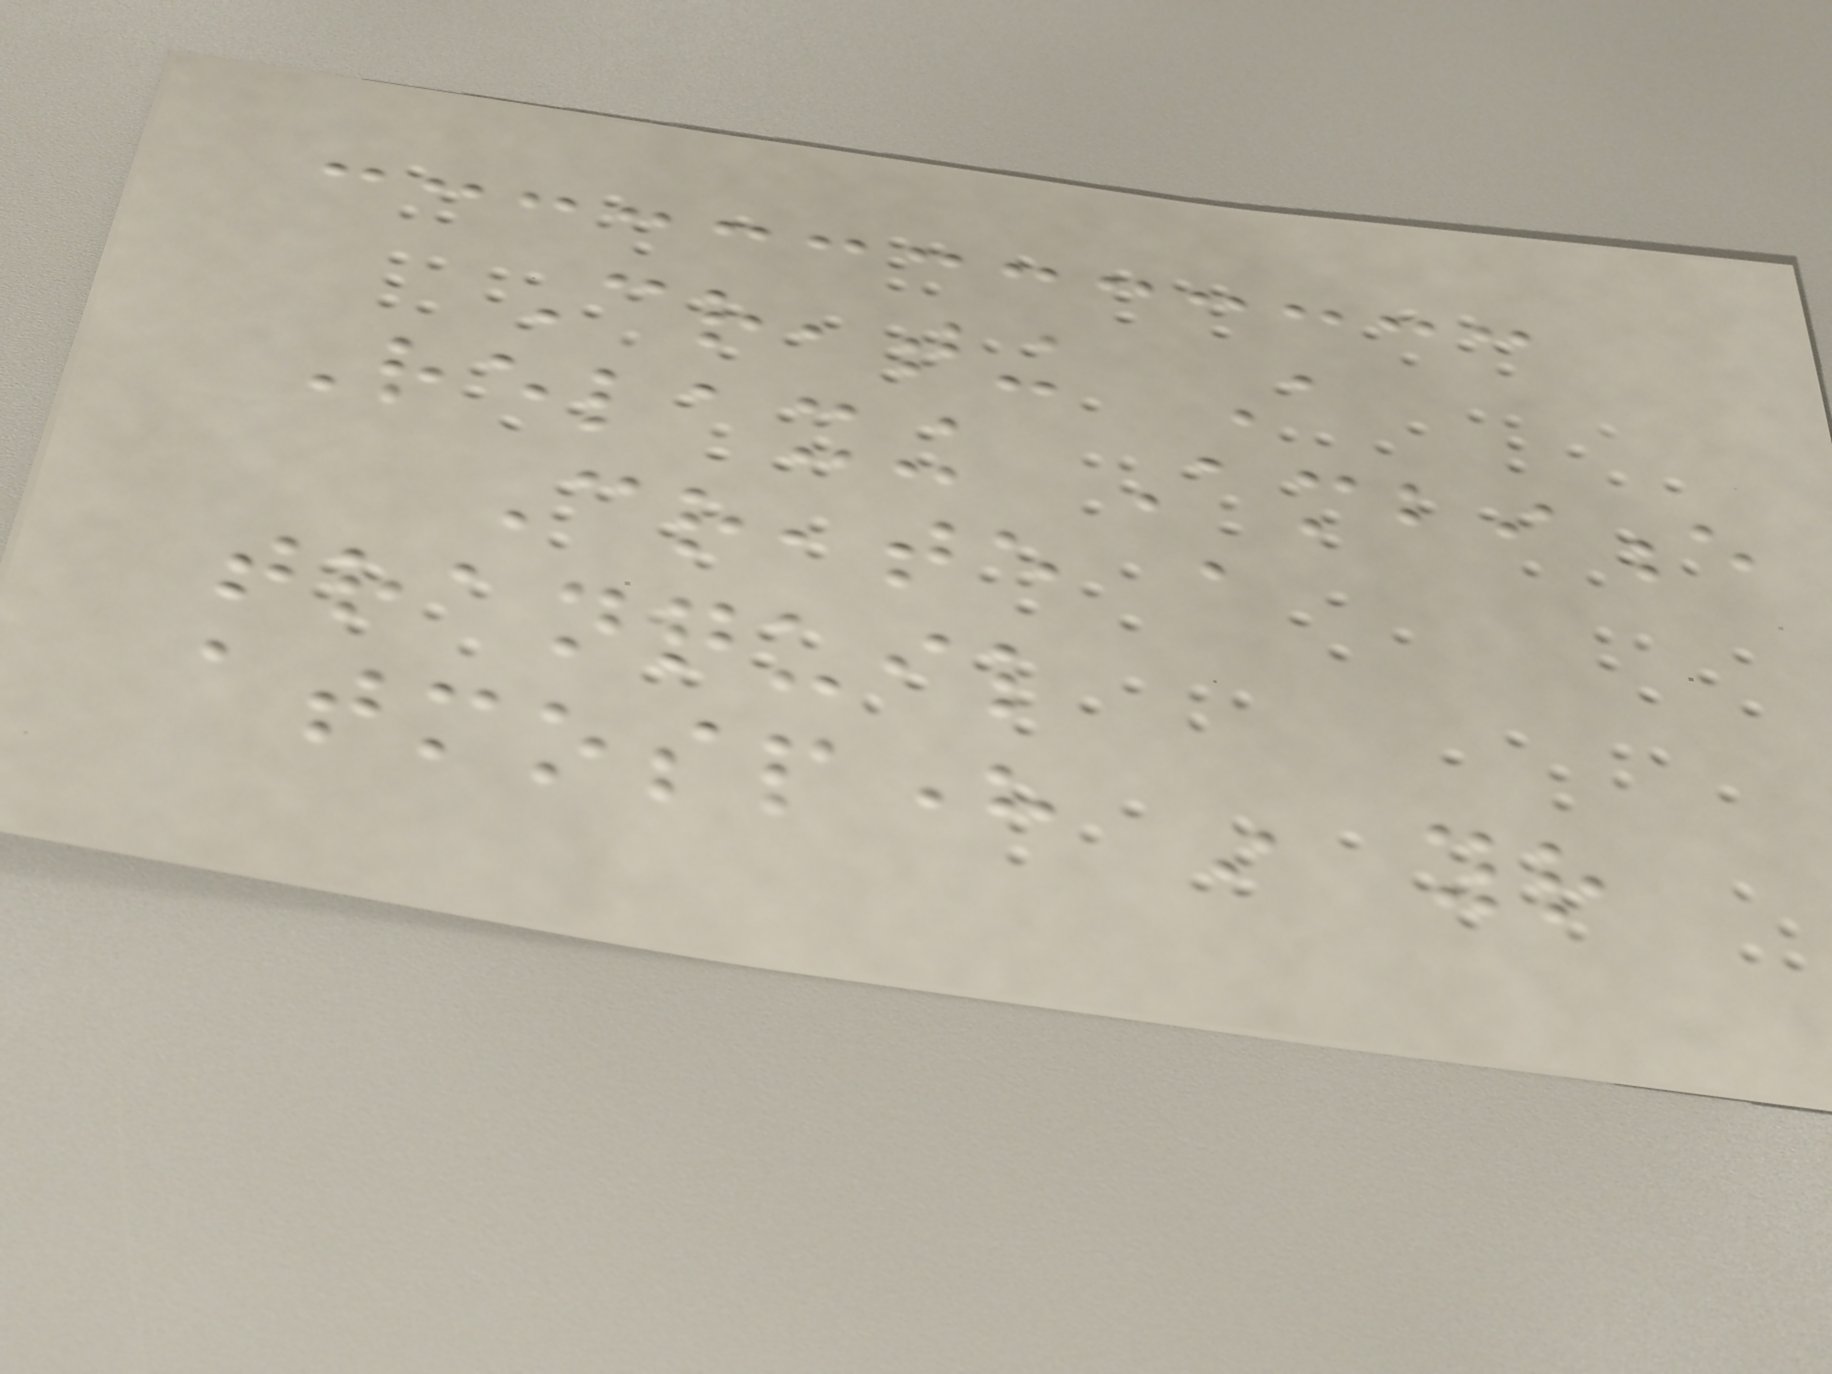Creating A
Relaxing Ambience
Create a
tranquil
atmosphere in your
